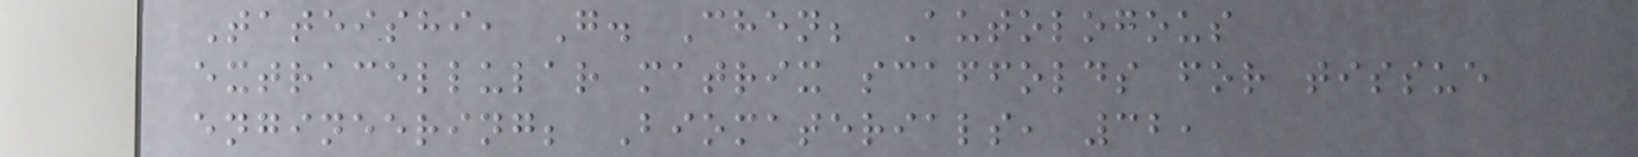Tateishi, G. Chen; Autologous
extracellular matrix scaffolds for tissue
engineering; Biomaterials, 32,
